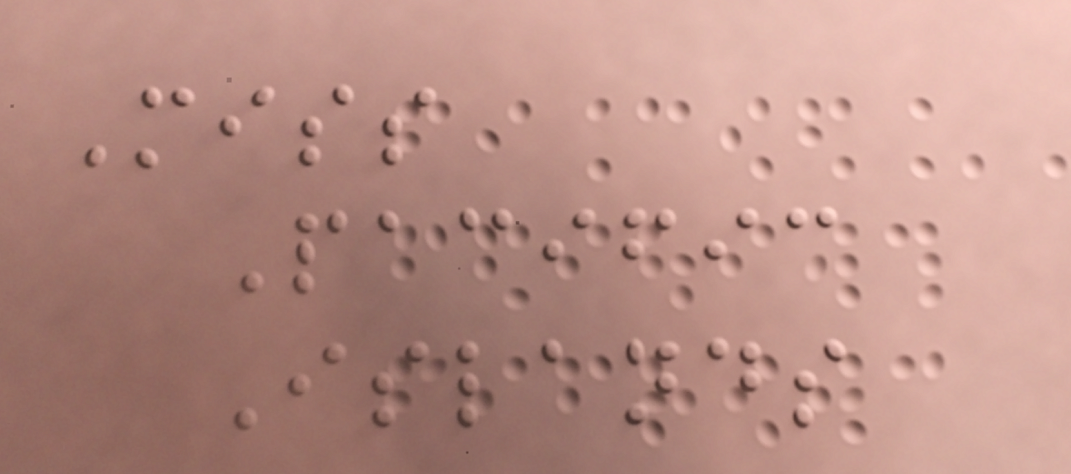Miss
Pacific
Islands
